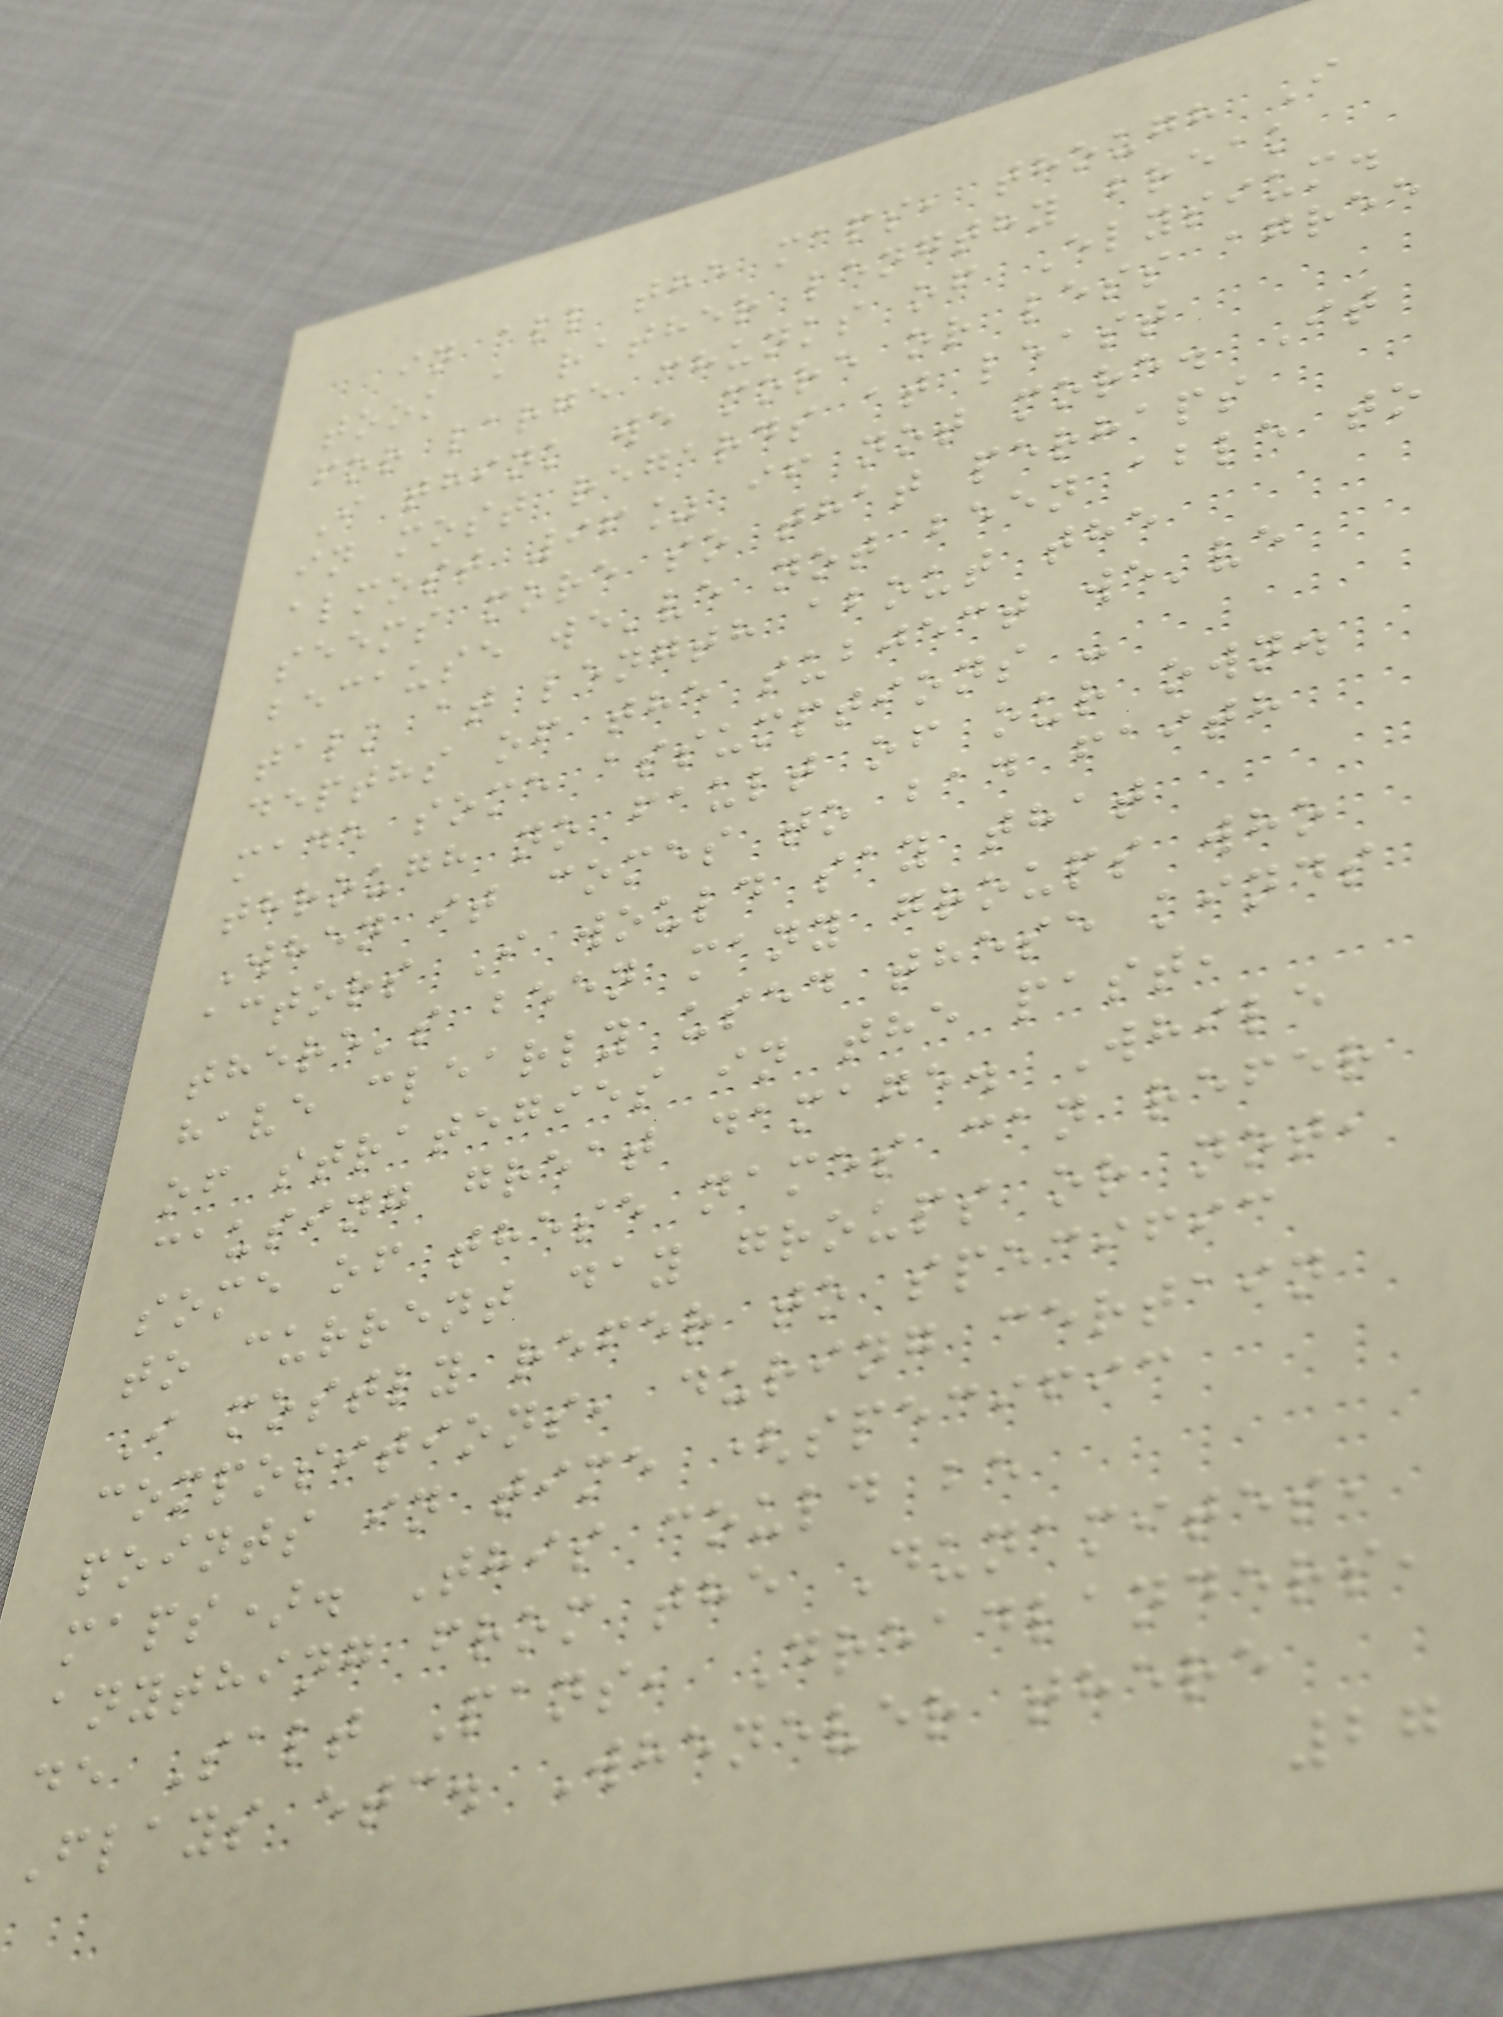in all the maps, though I
took a rather lengthy break
for large chunks of Elysium.
I think we more or less agree
in most regards at least
almost 96% if not more. It
seems more so that perhaps
because we've not been able to
talk at length about the
depths of the subject we've
made some assumptions -
through no fault of our own.
When it comes to bad faith
actors I would say that
there's been many groups who
have clearly used these kinds
of strategies in the past,
causing great damage. While
some of these names can refer
to current day groups or not,
I mostly refer to specific
compositions, during certain
points in time (specific
maps). This could be
anything from the Dunamites,
de Salt Pans, Dreadlanders,
Flays etc. Whenever there
27
